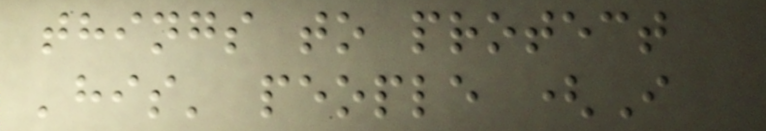things to protect
'his' people (I
